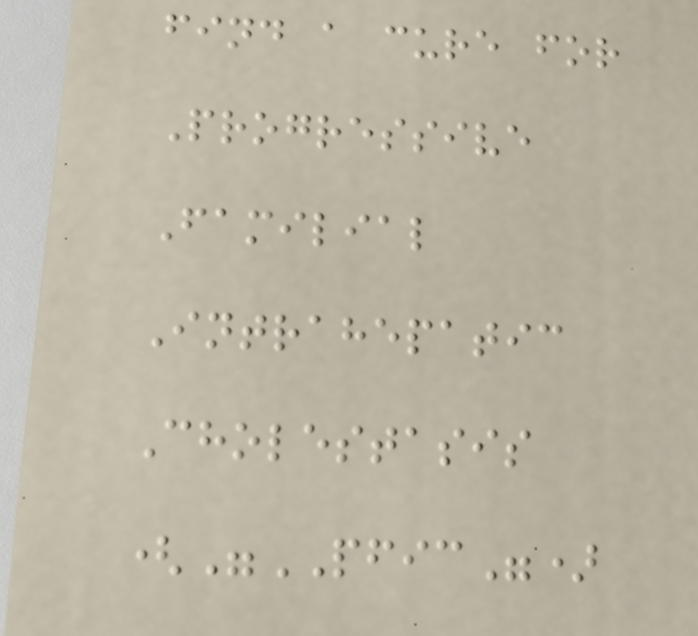find a cure for
Progressive
Familial
Intrahepatic
Cholestasis
("PFIC")
